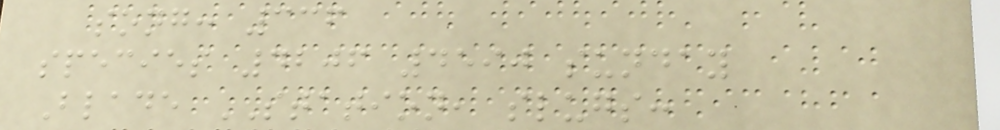song: 336
species 4206 4590 sunday
Blade STATION, slugs:
